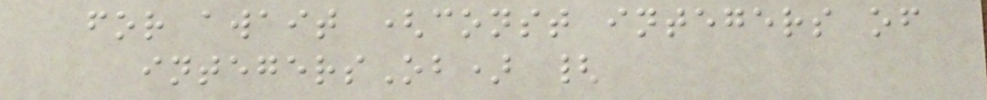for await (const integers of
integersOb) {
